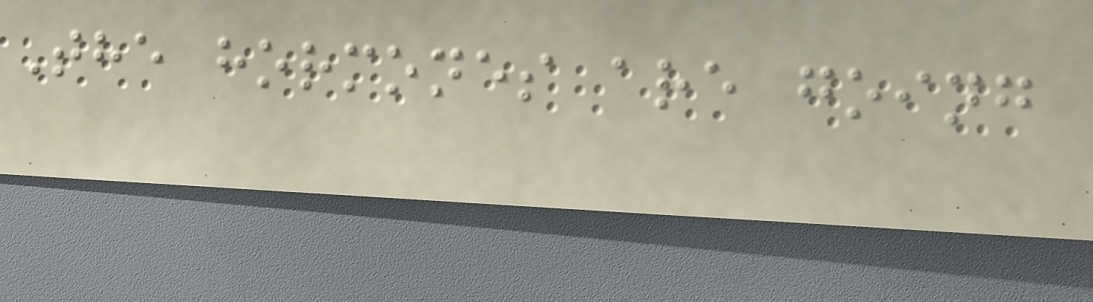The hormones are going
